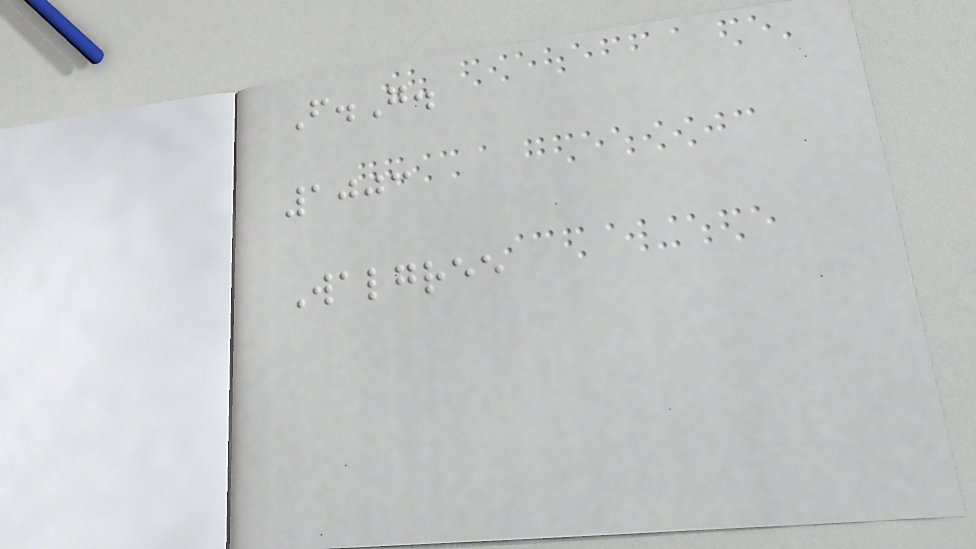F.G.
1003
Walgree
